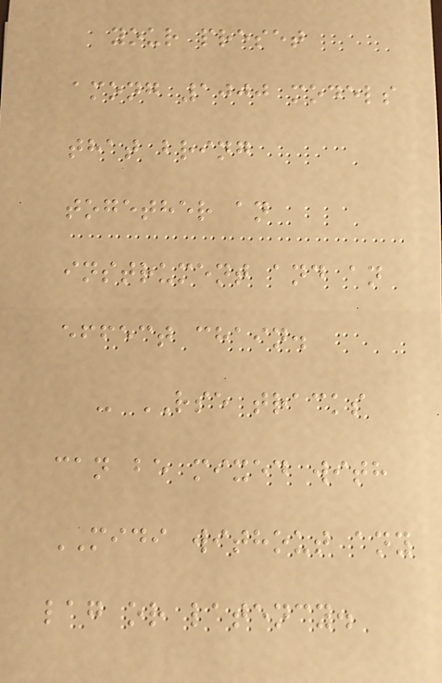your preset
among 1000 models
that bring
together an
instrument and an
effect chain.
- RSE tracks
can be mixed with
MIDI without any
lag or latency.
